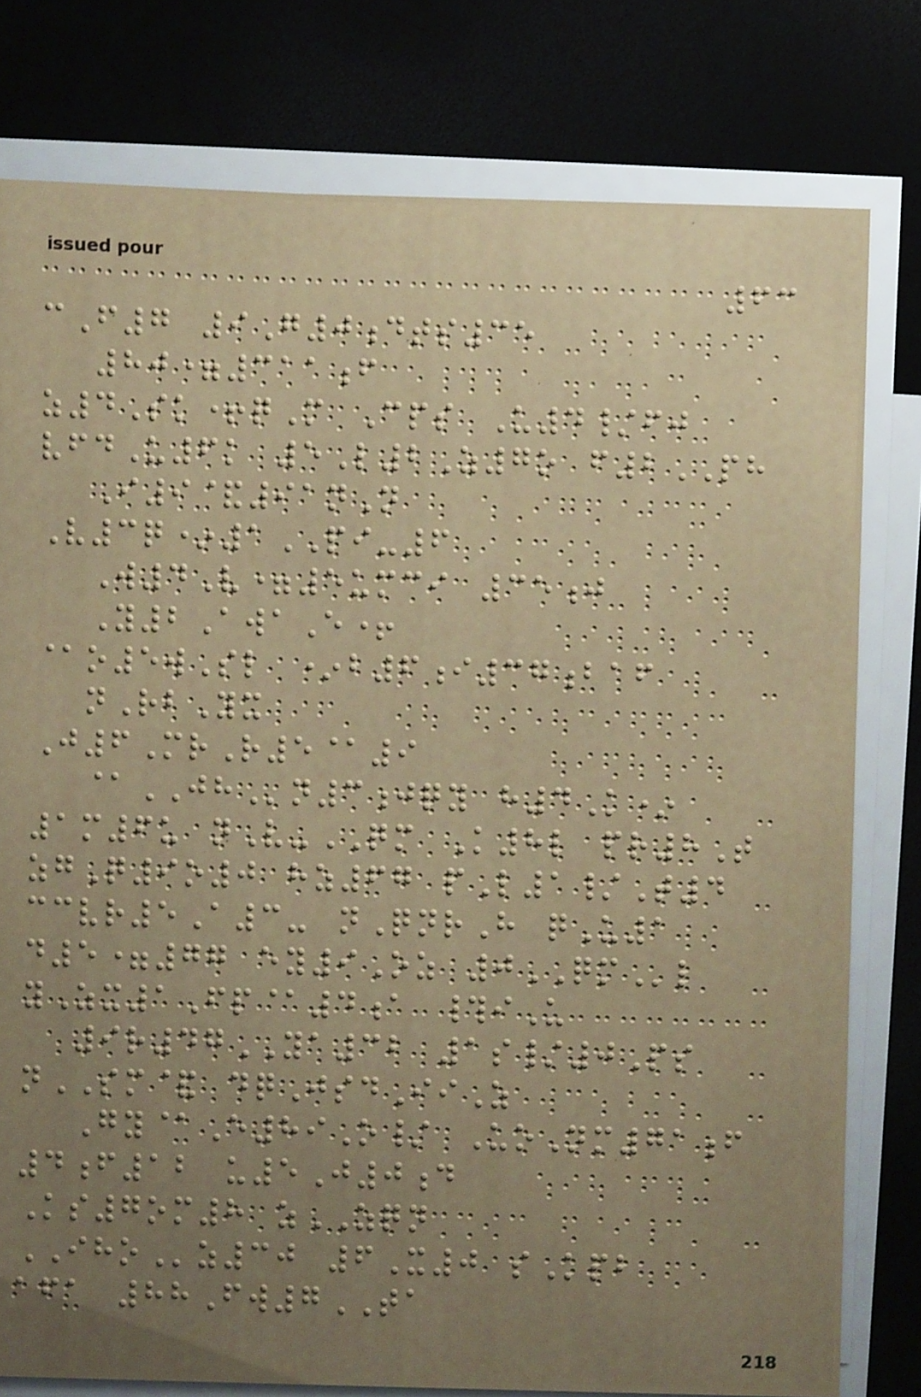63
cF7 9G0dts35
80=311f
z4Sk+qM Cps U4/fj
vfdU6k 5L2Z7o f2PH
I9&91nN
V3q*1PI-6
W4V=5umci 35j
Y2AwaE+
@o5wSl *b6i37baf
nRbYx
J6MrR5@9
@JHn3jqy h4K*
1m6u nV-QM K8l pr8T
zgQ9o0 hz67 pL1/T4
ccvr5A3- nQnrH qU1
d5=77 ey9Oz 0QMl
yZx1Fp@4a #iU
9r47YA32 1s/0Ps
nSM& dqJsdIiZ
Gy@E89O/ UoNm71f
4f12 u5J0d
Ks7om8 zZQN
IHOz30 6X0 sKpb
afa 88Fw7TA
